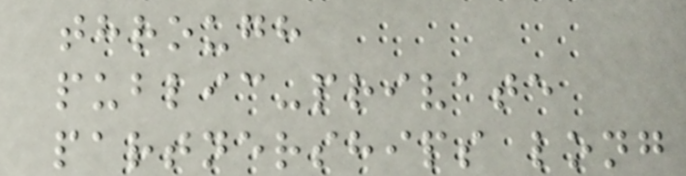through
public-private
partnerships long
